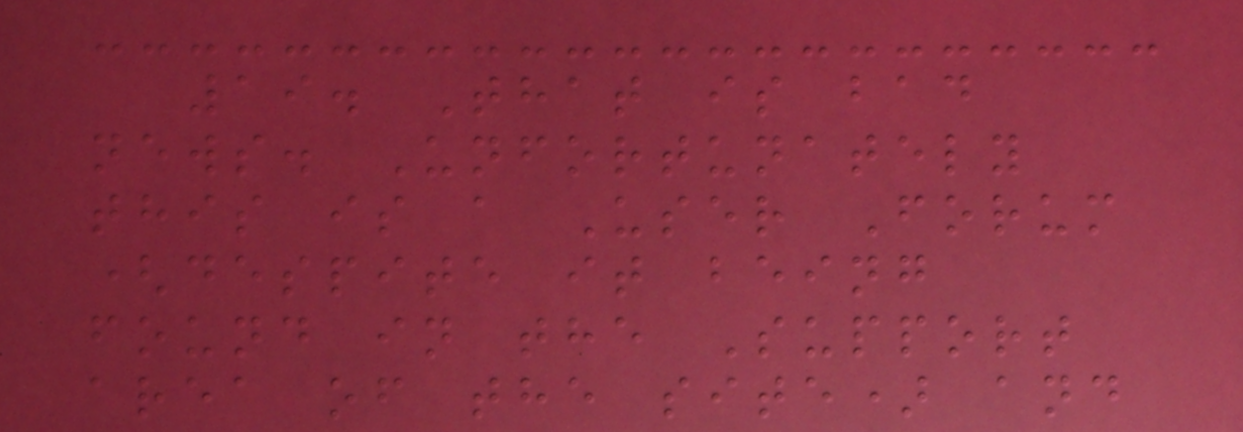19. That is bad
news. Unfortunately
this is a User Forum
(despite it being
found in the Support
area of the site) and
